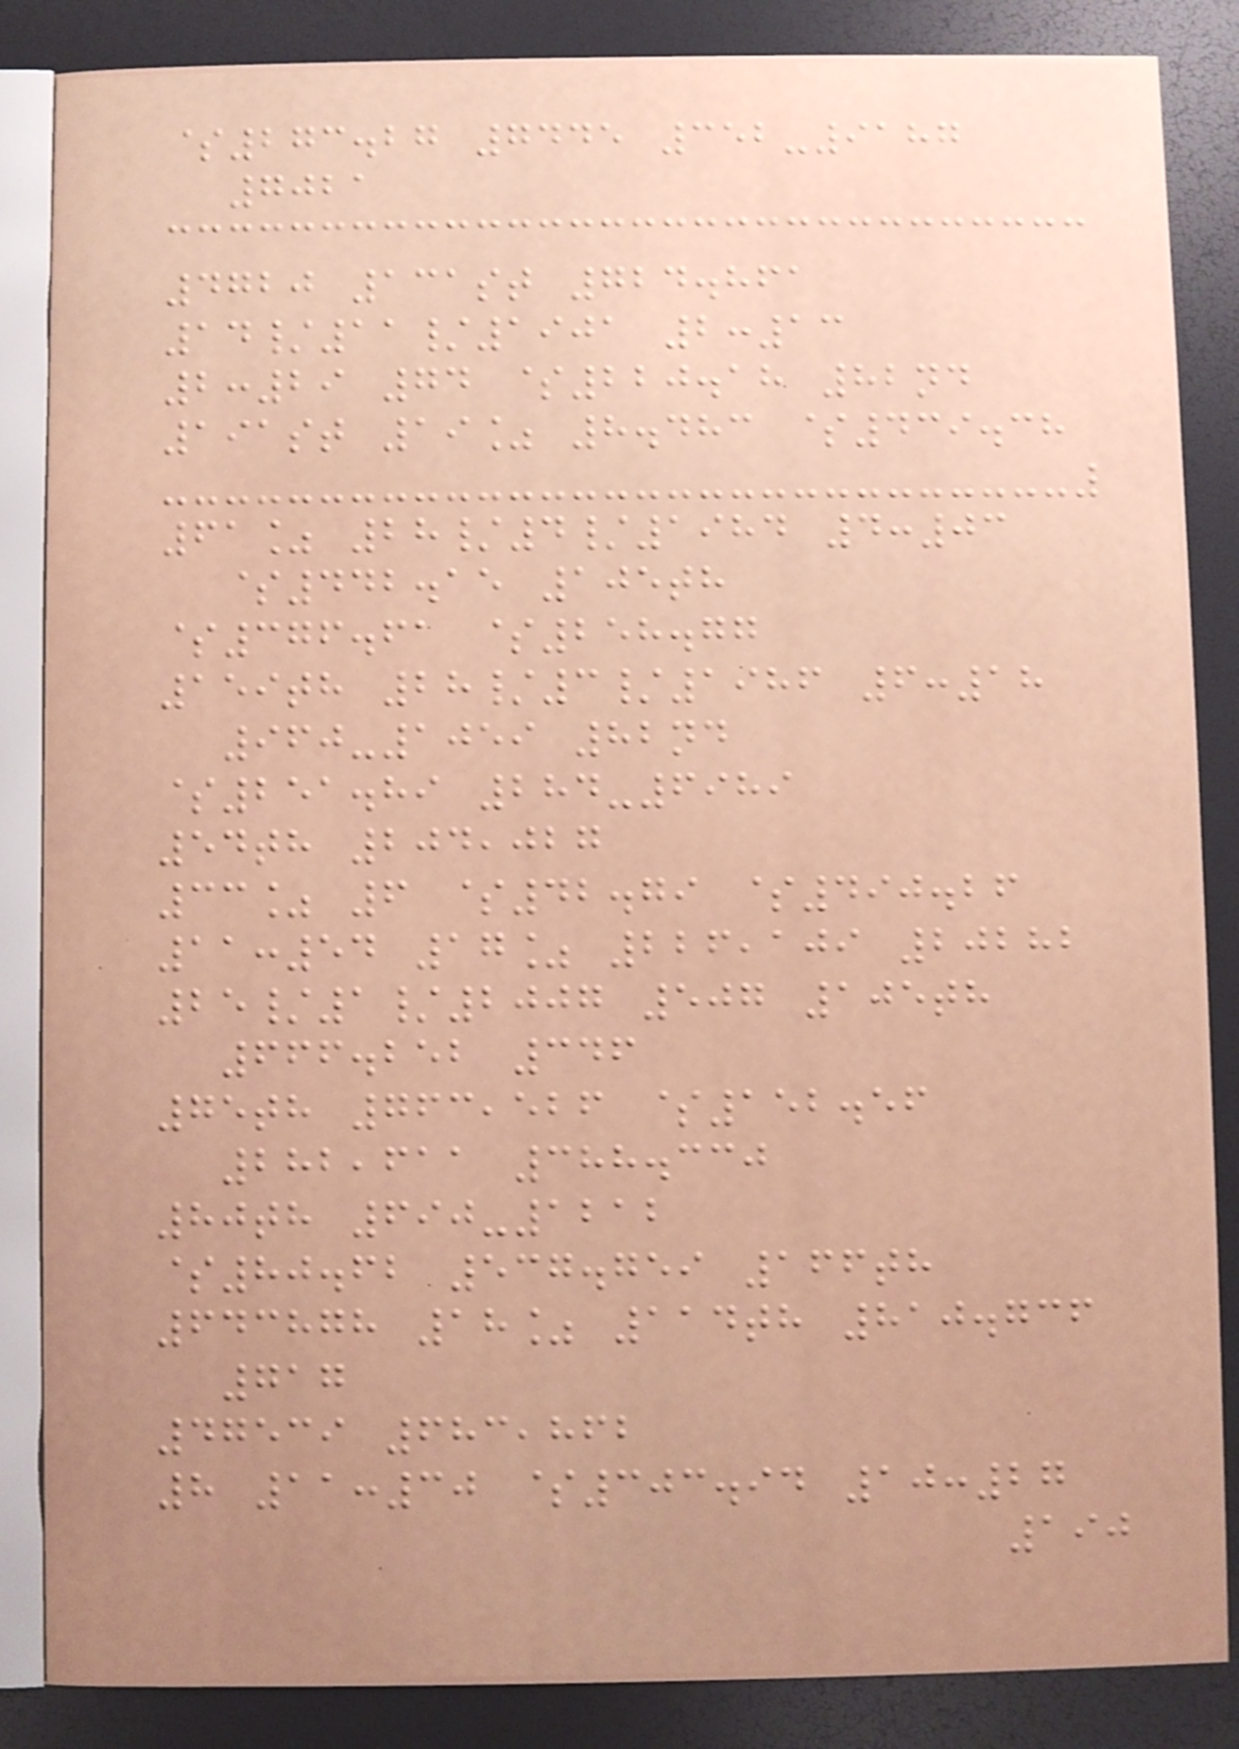$273.27 7445 352-9187
7021
4720 131st 724.861
14/11/1901 2:13
2:29 74 $220.18 82nd
191st 19% 8.483 $439.38
61% 28/4/1984 4:03
$442.15 105th
$376.61 $258.77
159th 28/3/1986 6:18
960-1059 82nd
$251.89 284-6989
54th 204,027
33% 6 $42.79 $490.26
11:54 17% 226,109 20282
25/1/2007 507 105th
666.252 346
75th 763,526 $152.56
282,611 388.330
80th 690-1212
$80.62 537.759 166th
643878 18% 114th 810.736
717
47539 683,862
8 11:30 $303.94 10:27
190
